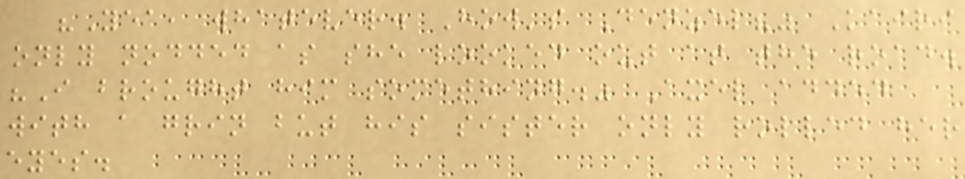"Yea, whatever. How's Denzel?" Kairi
only nodded as she looked out at the road.
"I brought him something." Axel added
with a grin but his sister only rolled her
eyes.
